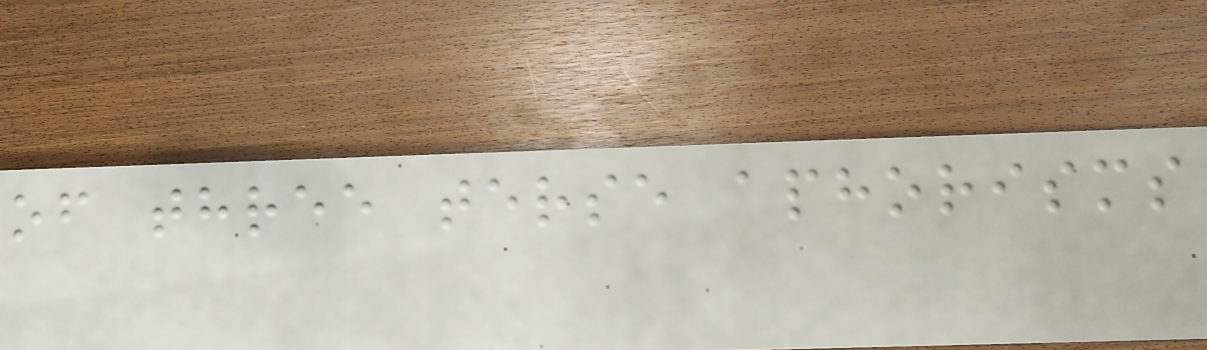of three terse aphorisms
